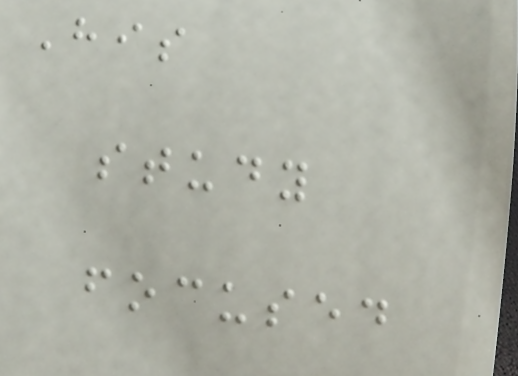His
study
focused
